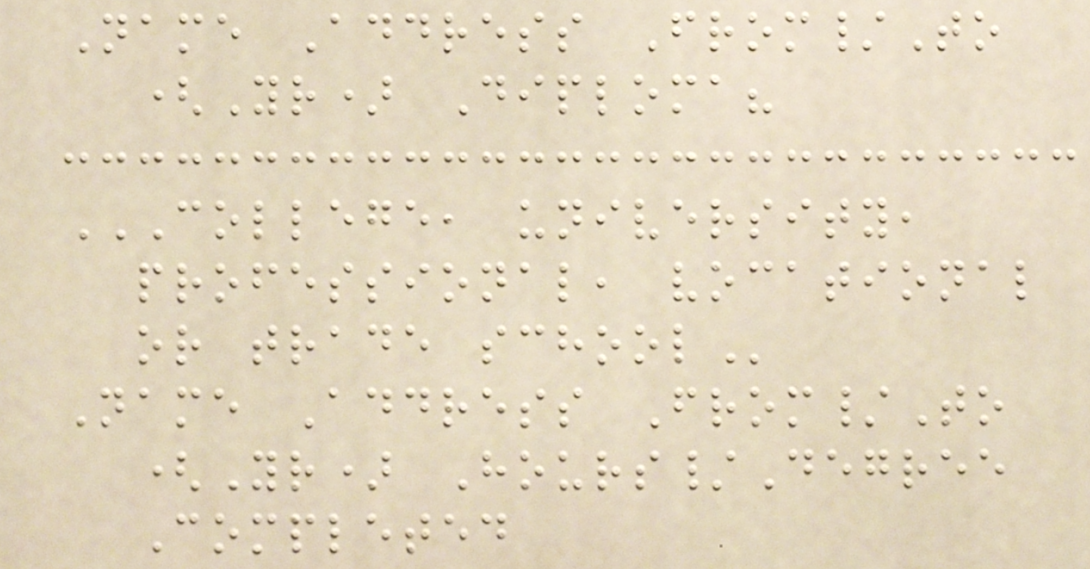Name Address From/To
(Yr) Diploma?
COLLEGE, UNIVERSITY,
PROFESSIONAL, VOCATIONAL
OR TRADE SCHOOL
Name Address From/To
(Yr) Hours/Degree
Completed
